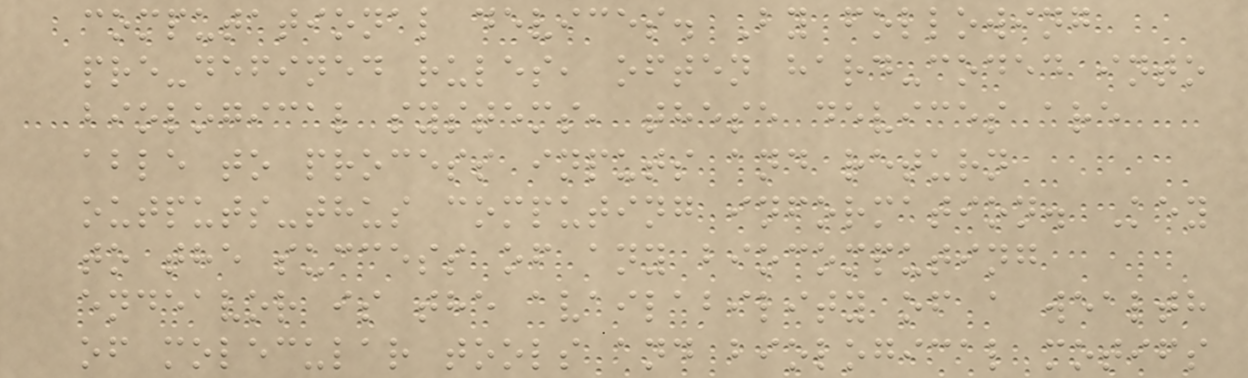computational devices. By following
pre-defined rules, often hard-coded into
biological systems, these devices are
able to process inputs and return
outputs-thus computing information. Key
to the success of any biocomputing
endeavor is the availability of a wealth
of molecular tools and biological motifs
